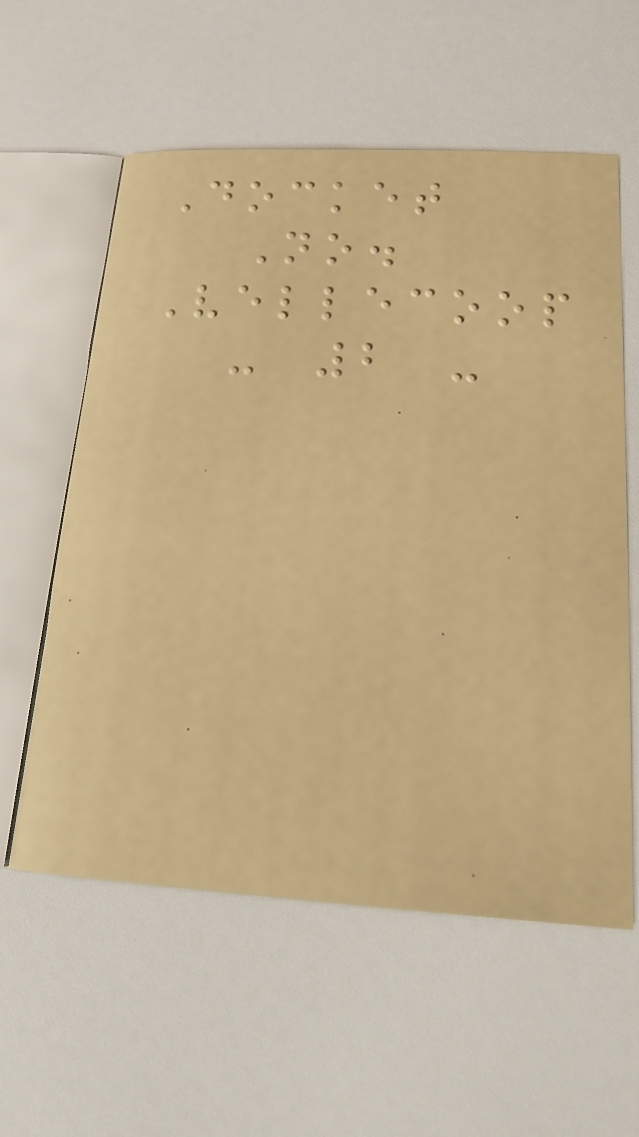Docket
No.
Vellecoop
- 2 -
